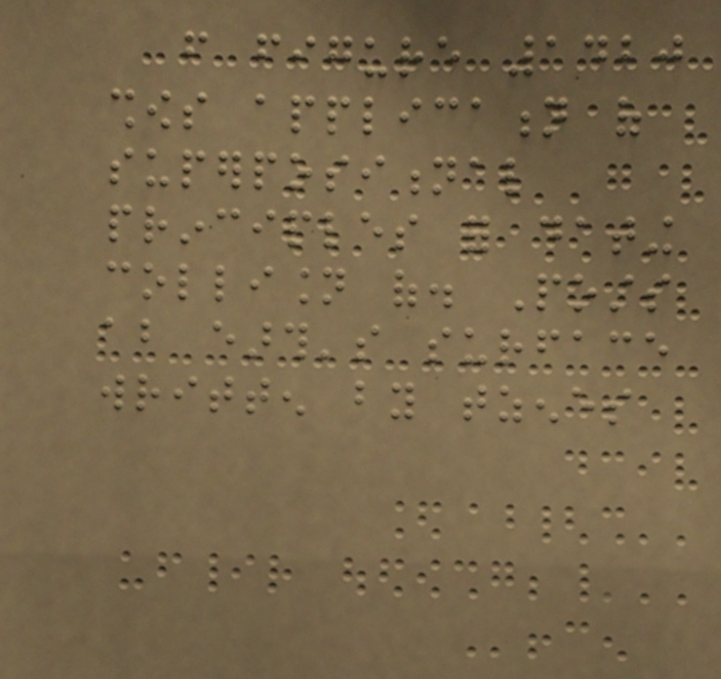from figure 1420
shows application of
superpositional
principles for dating
collision of. Posts
about earth's surface
written by tzenes
